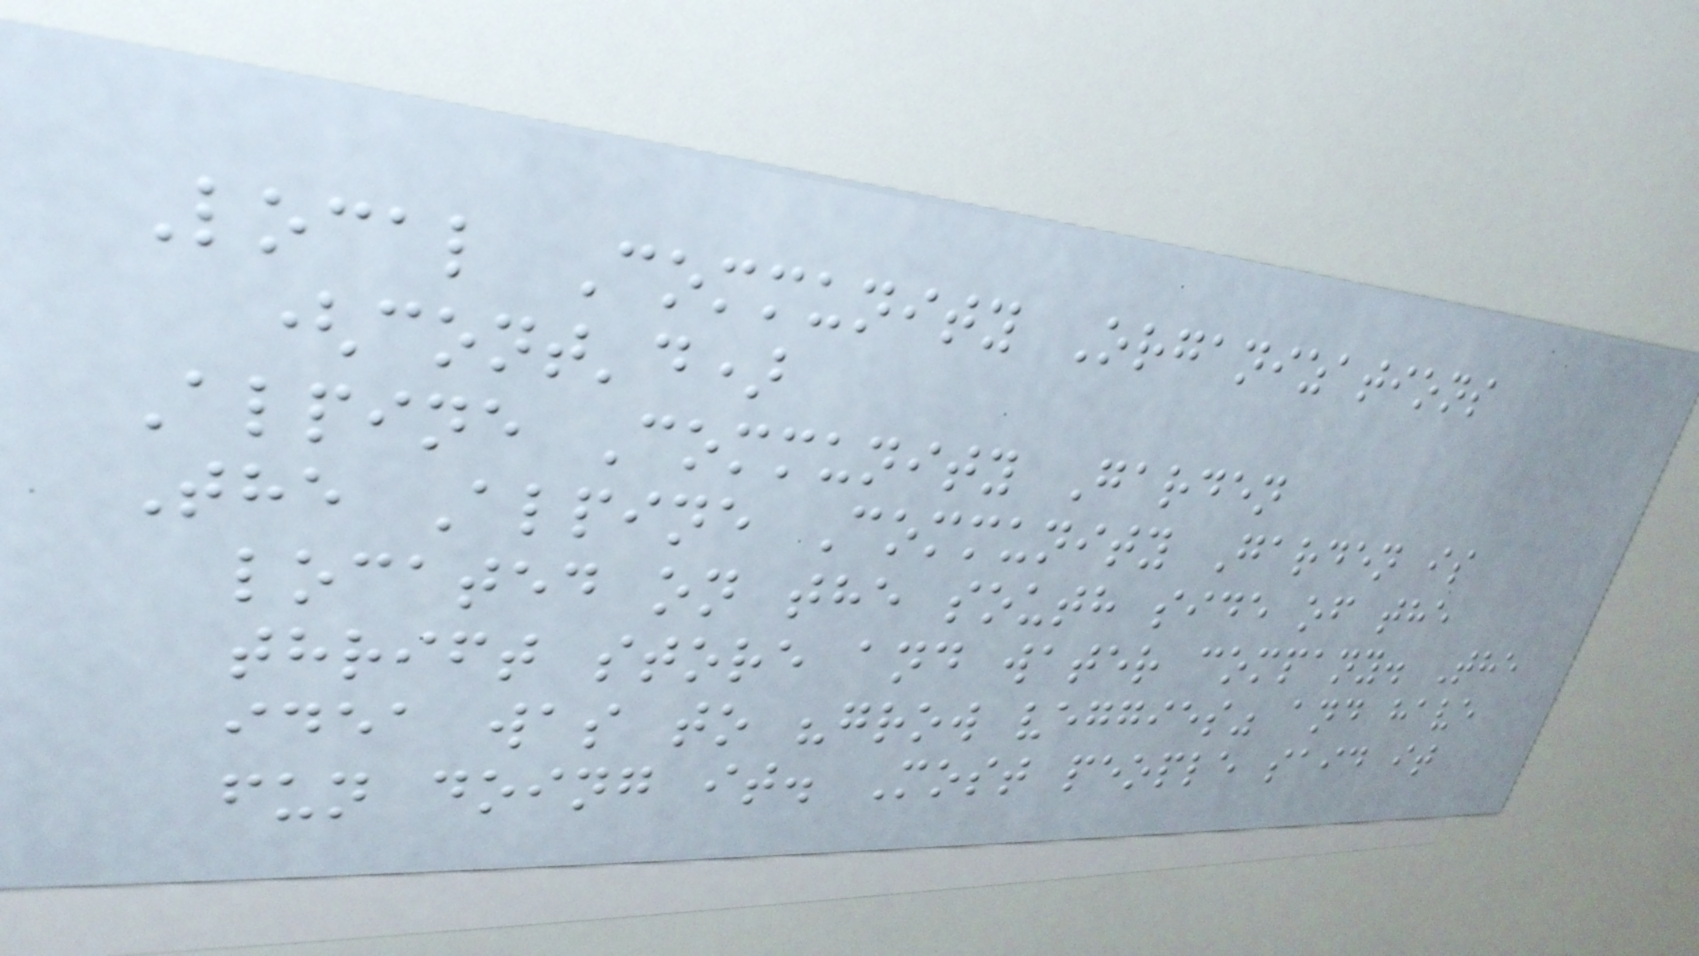Local Community Organizations
(cont'd)
Alpine Community Garden
The Alpine Community Garden is
located on the south side of the
thrift store and water company. The
idea was to "grow veggies" and have
fun doing it. Most people said it
